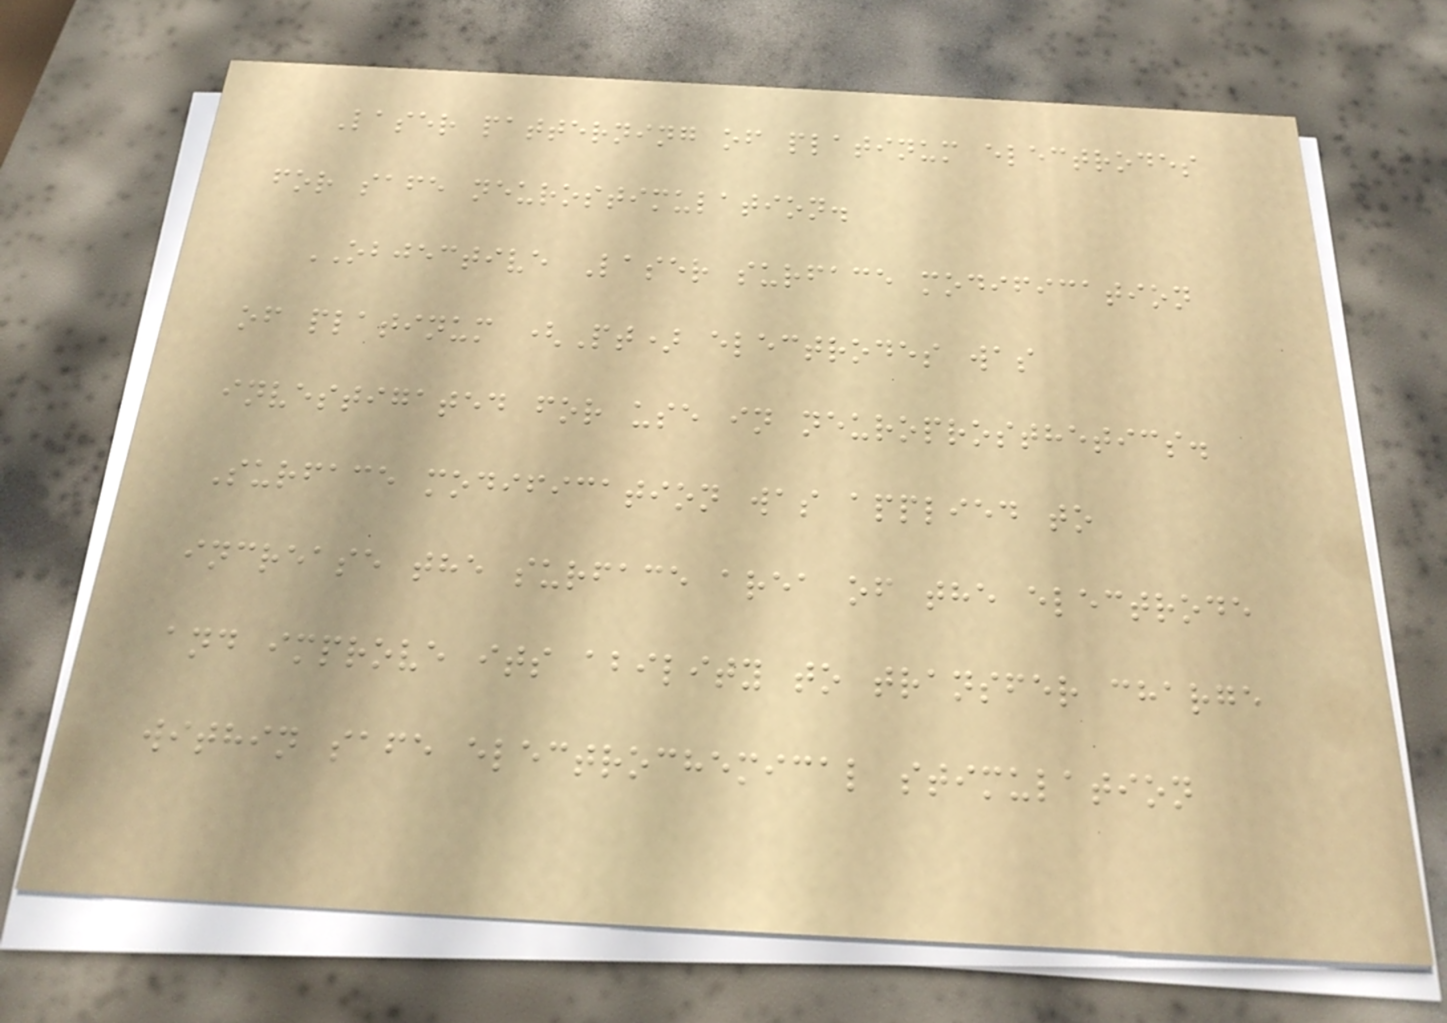Laser patterning of platinum electrodes
for safe neurostimulation.
OBJECTIVE Laser surface modification
of platinum (Pt) electrodes was
investigated for use in neuroprosthetics.
Surface modification was applied to
increase the surface area of the electrode
and improve its ability to transfer charge
within safe electrochemical stimulation
